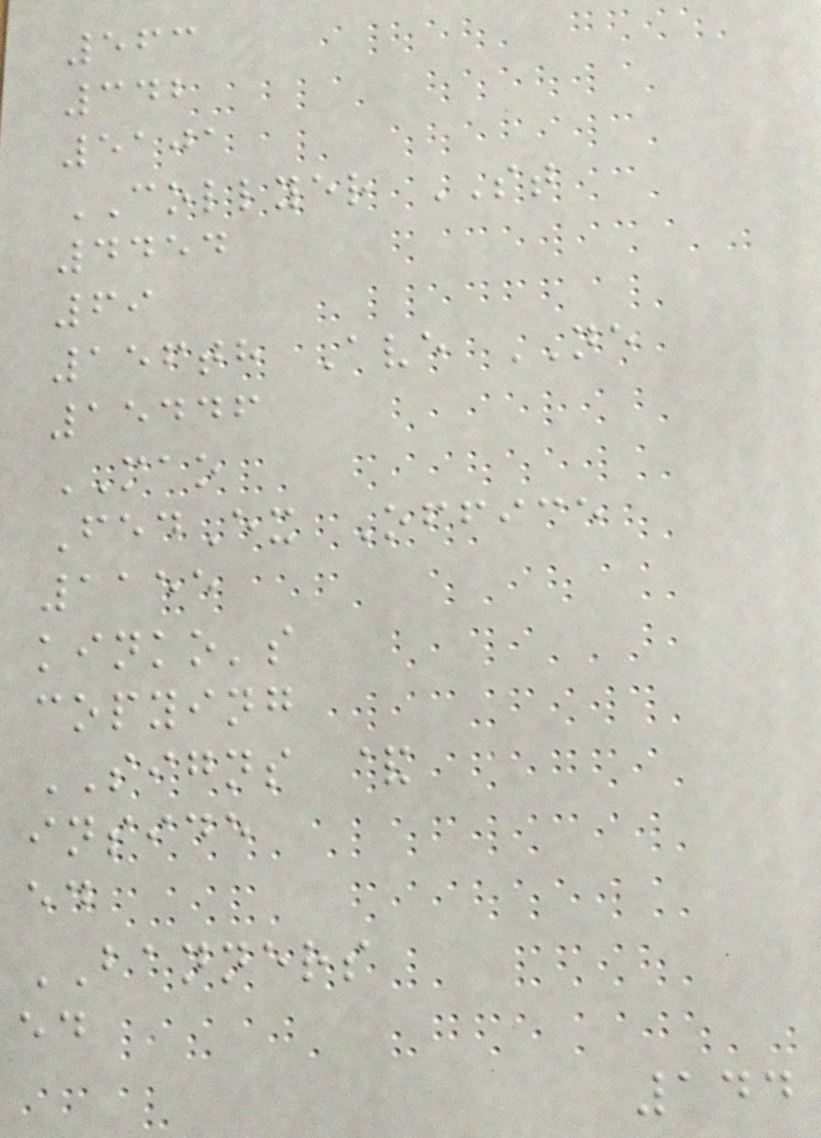563
342
5101
COLLYER ST
4454
69
156th Ave NE
15446
MAO
FedEx Office
1155
kinko's
copying
SIGNS &
inside
ed
BANNERS
ed
144
